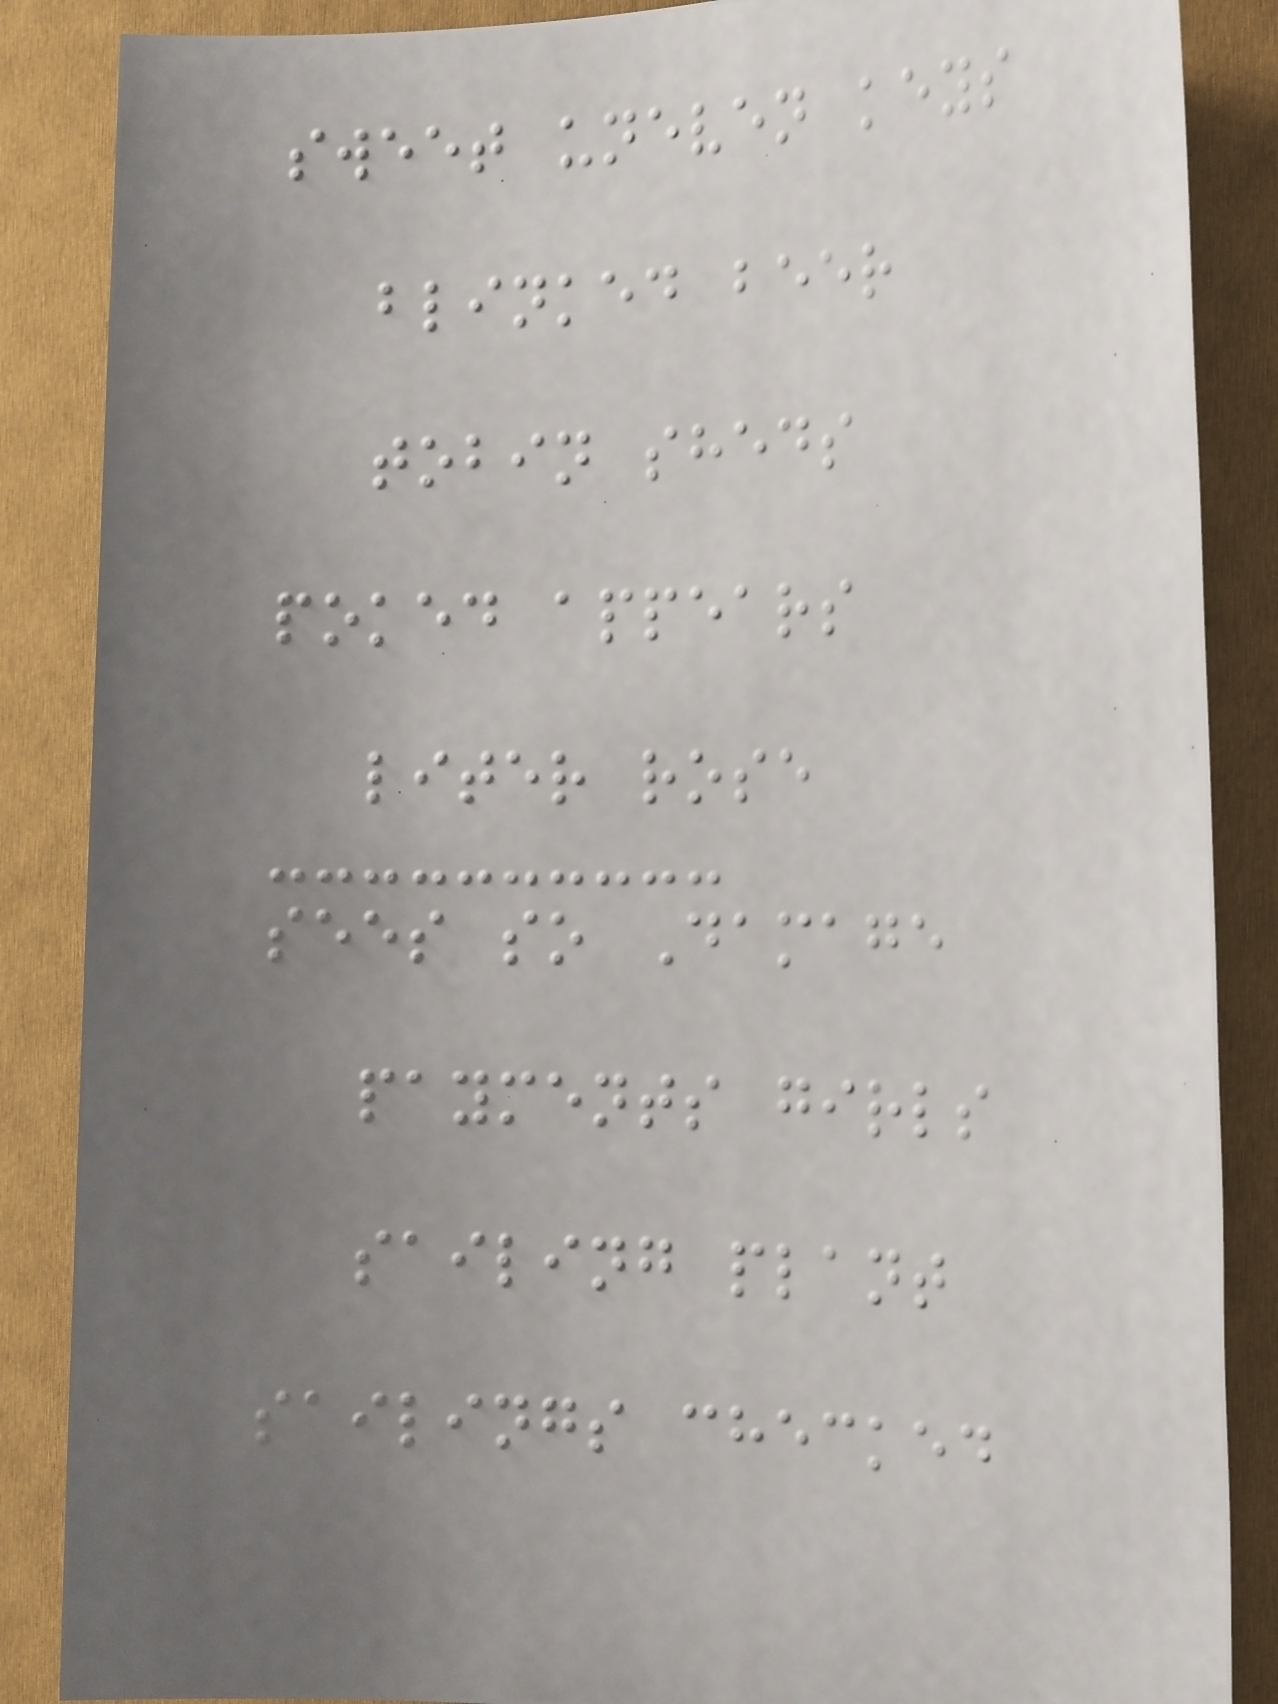sweet uneven keys
blinked beer
tobin sheds
poked appears
liter rose
sees so Damage
payments girls
sailing plant
sailings checked
